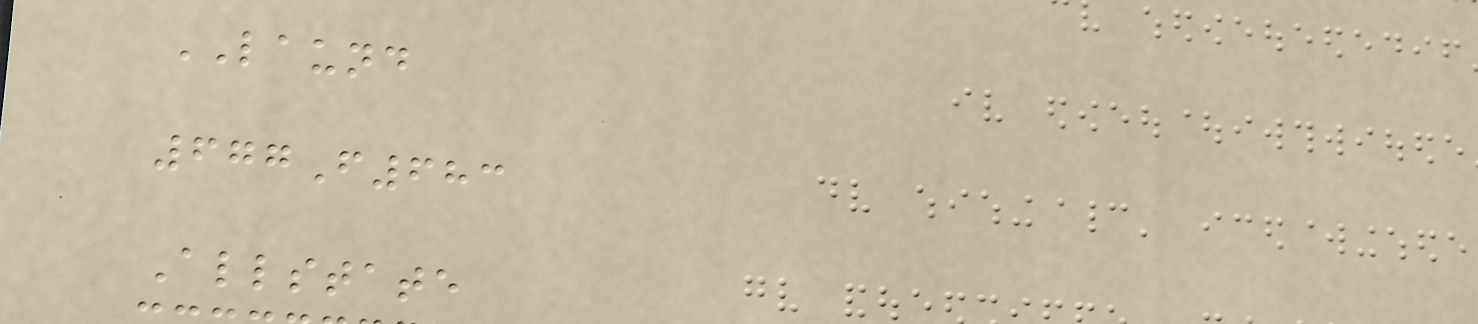LAUND
677F683
Allstate
